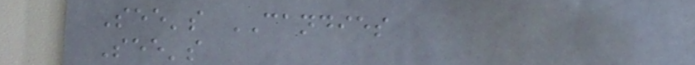See's CANDIES
See's
